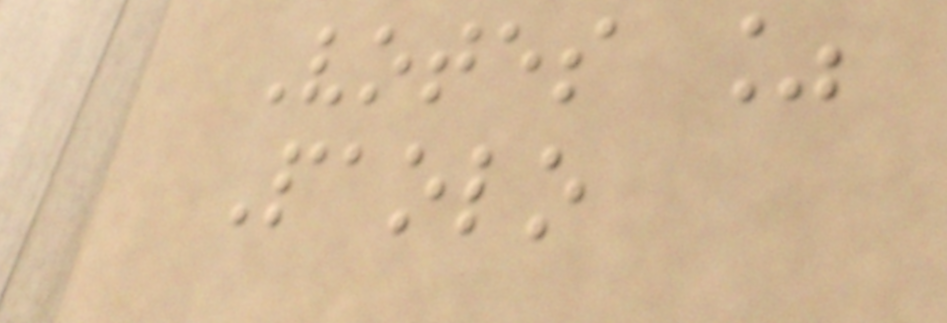Votes %
Paolo
